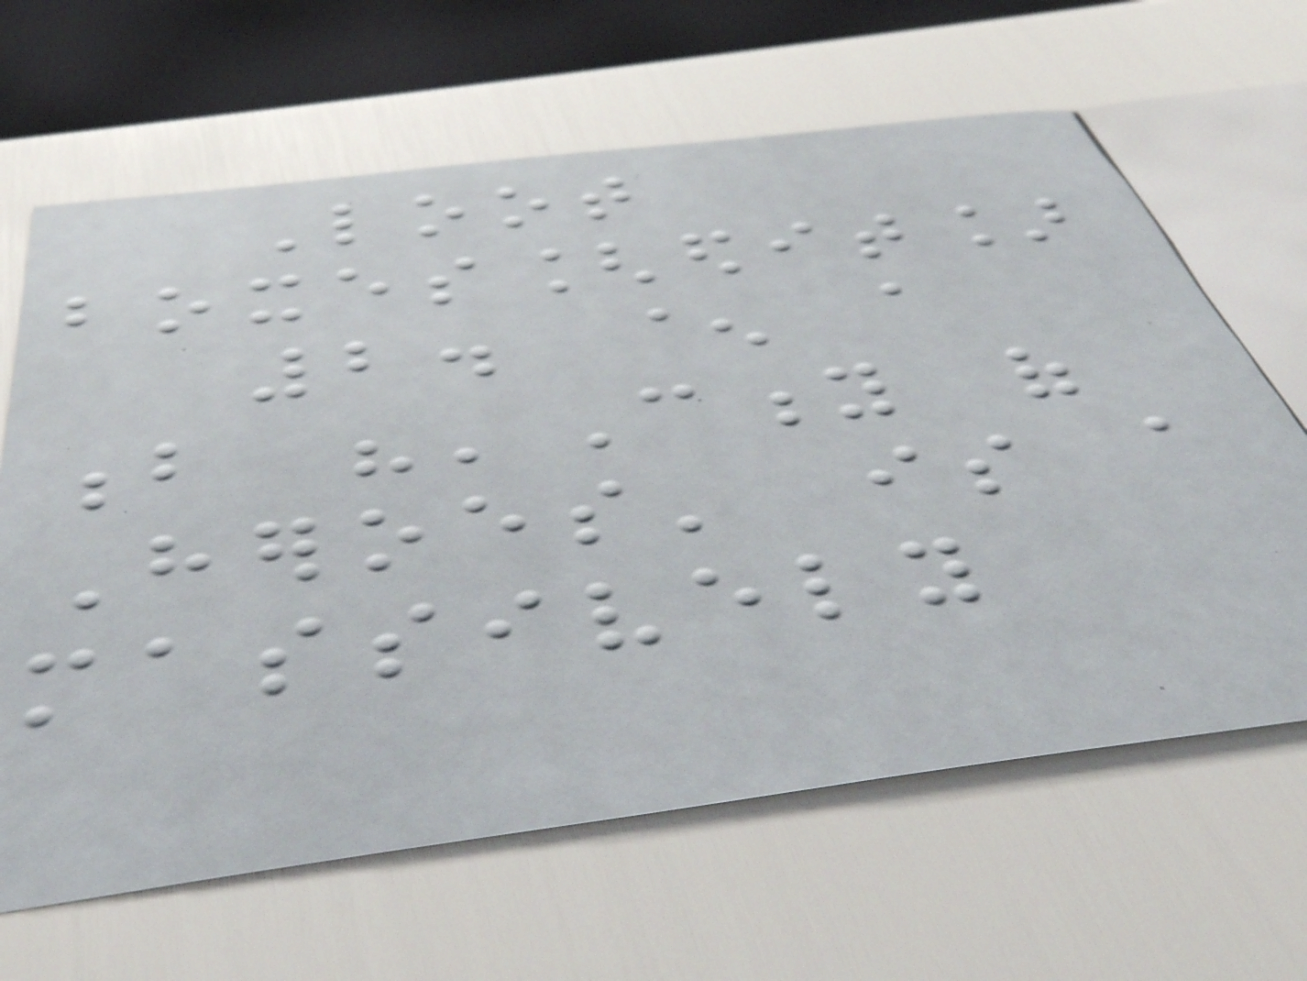Loot
boxes[edit]
2. ^ a
b "'City of
Heroes' is a
massively
